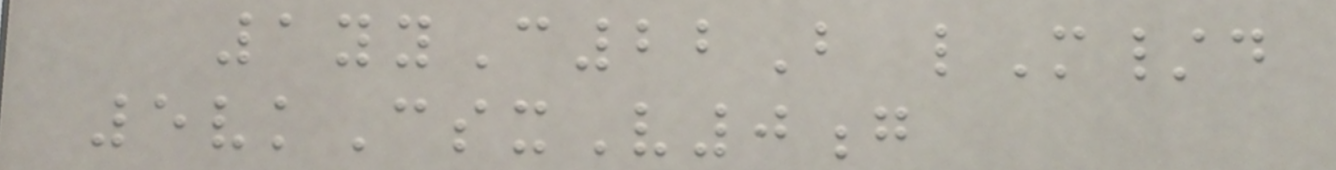1yyC22B lM/d
5vkCsxV0g
